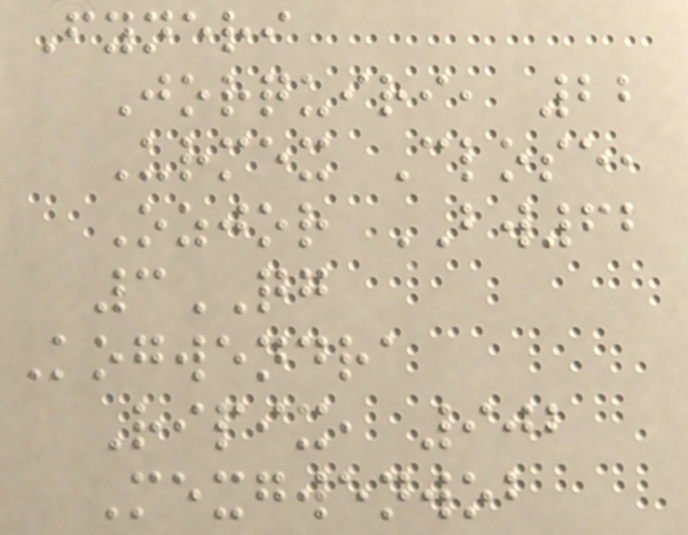Fyneri
Jorquiri, 22
Urmex Close,
Ozjor BW62
3QG
Kogwendra
Ripix, 902
Mexgwenwob
